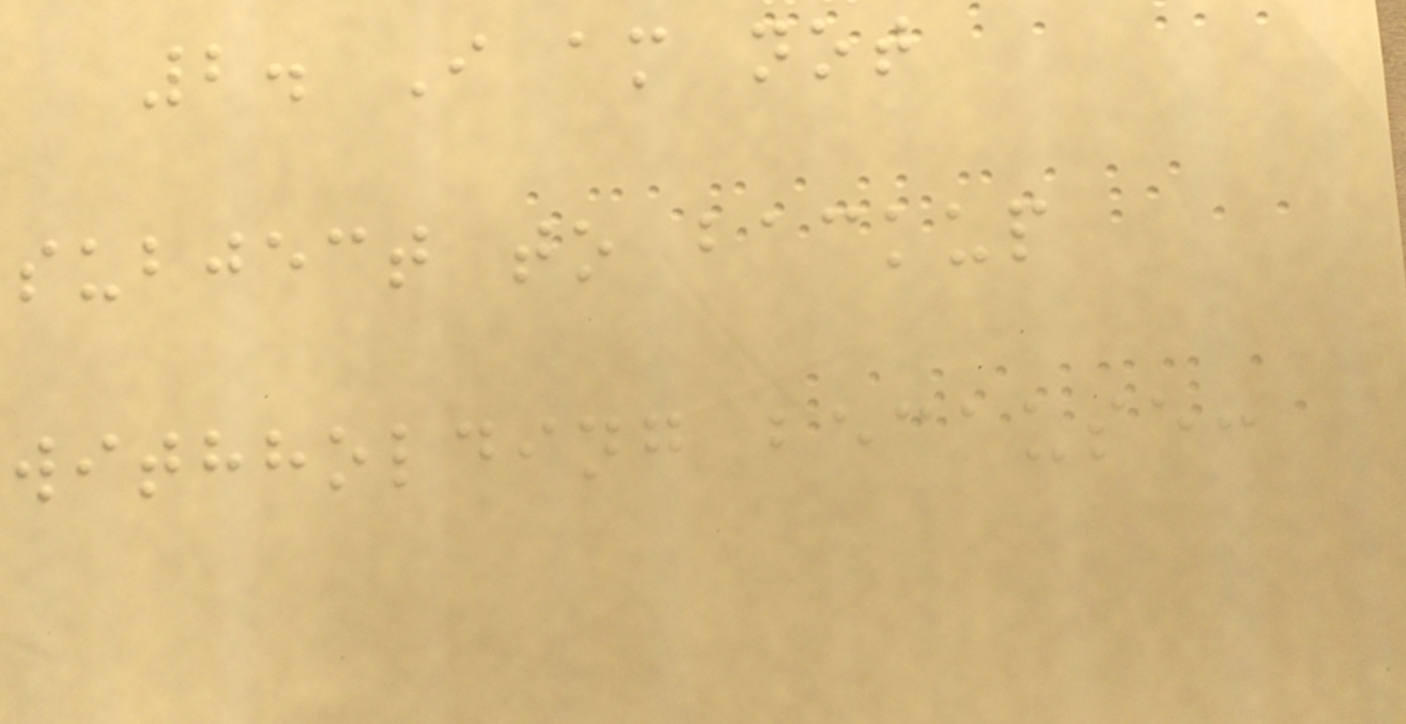2. I am not
subject to backup
withholding because:
